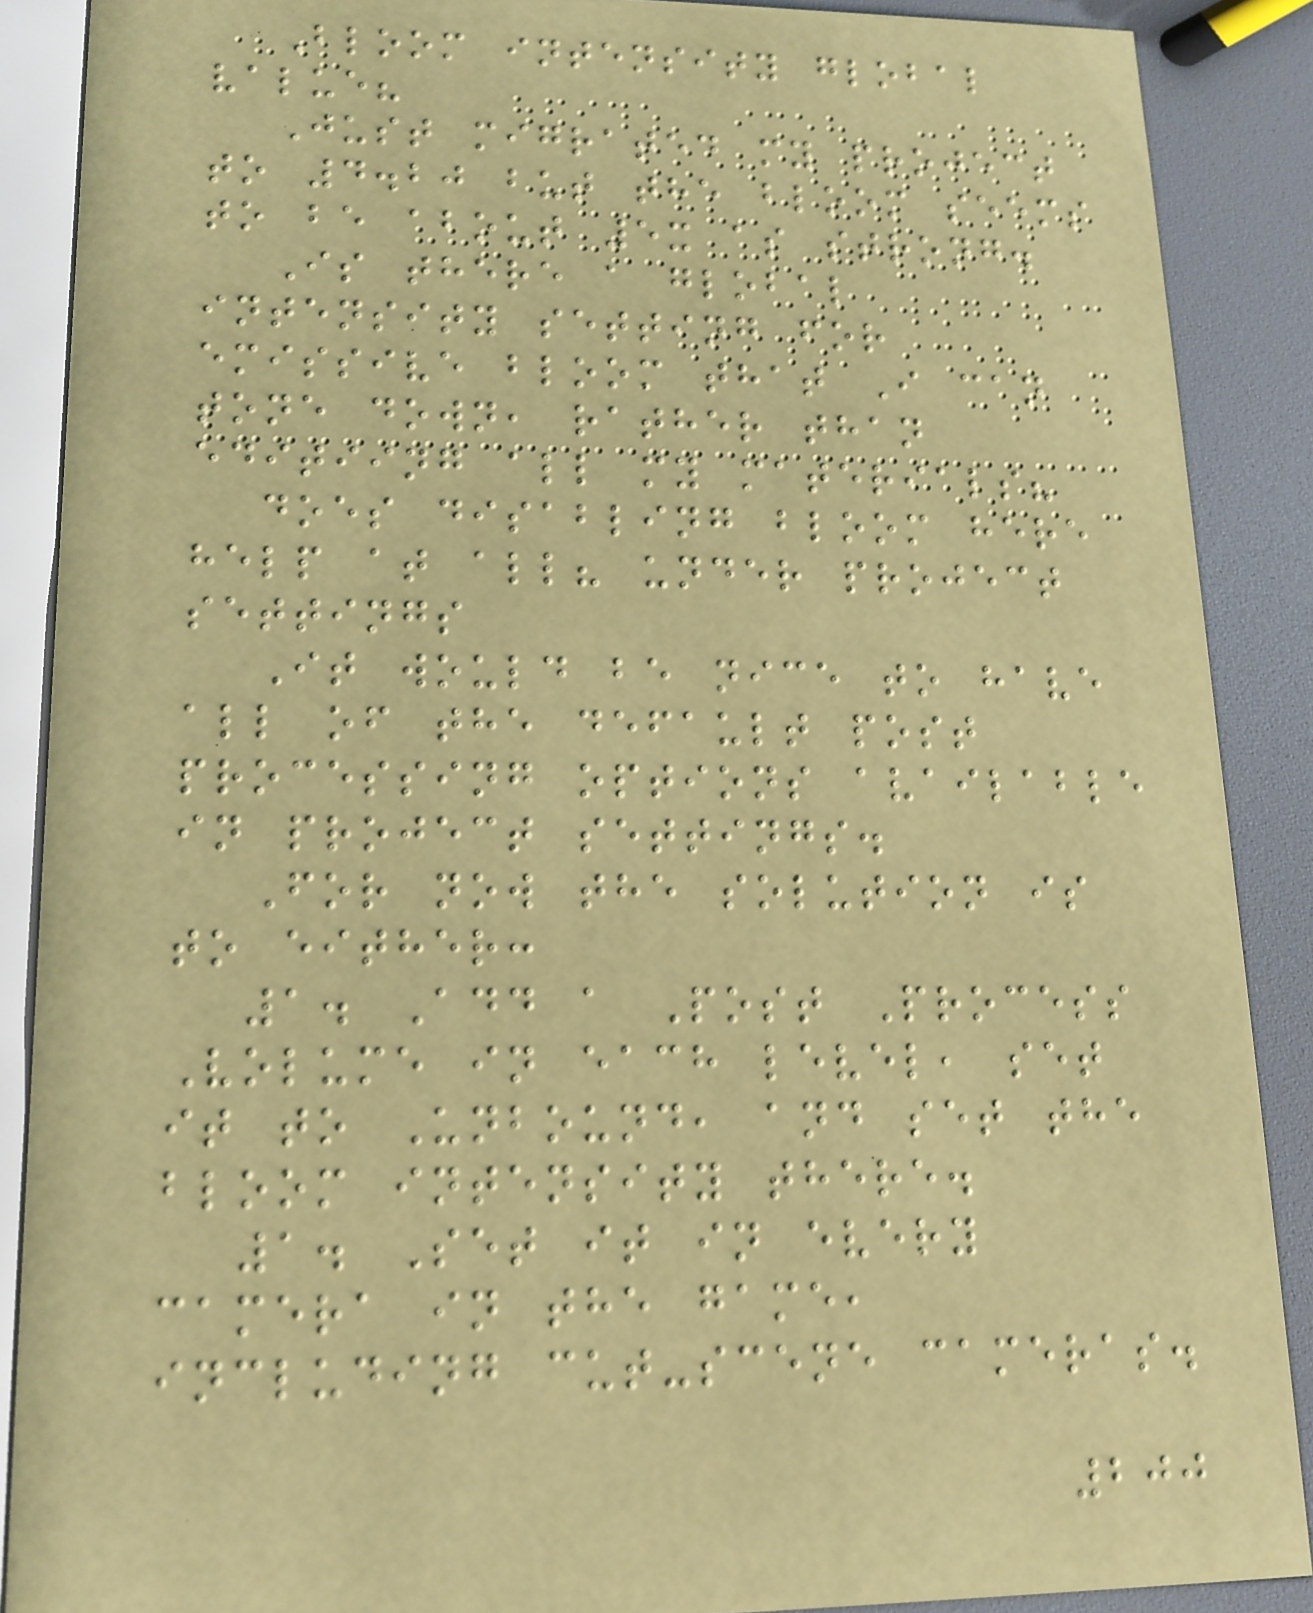Bloom intensity global
value?
Just migrated my project
to 4.20 but the bloom seems
to be about 5x as strong.
Is there a global
intensity setting for
emissive bloom that I can
tone down, rather than
editiing all my materials?
does disabling bloom here
help at all? under project
settings
It would be nice to have
all of the default post
processing options available
in project settings.
For now the solution is
to either:
1. Add a Post Process
Volume in each level, set
it to Unbound, and set the
bloom intensity there.
1. Set it in every
camera in the game,
including cut-scene cameras.
200
